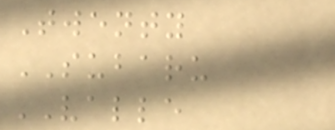Twenty
SUBARU
VALLE
